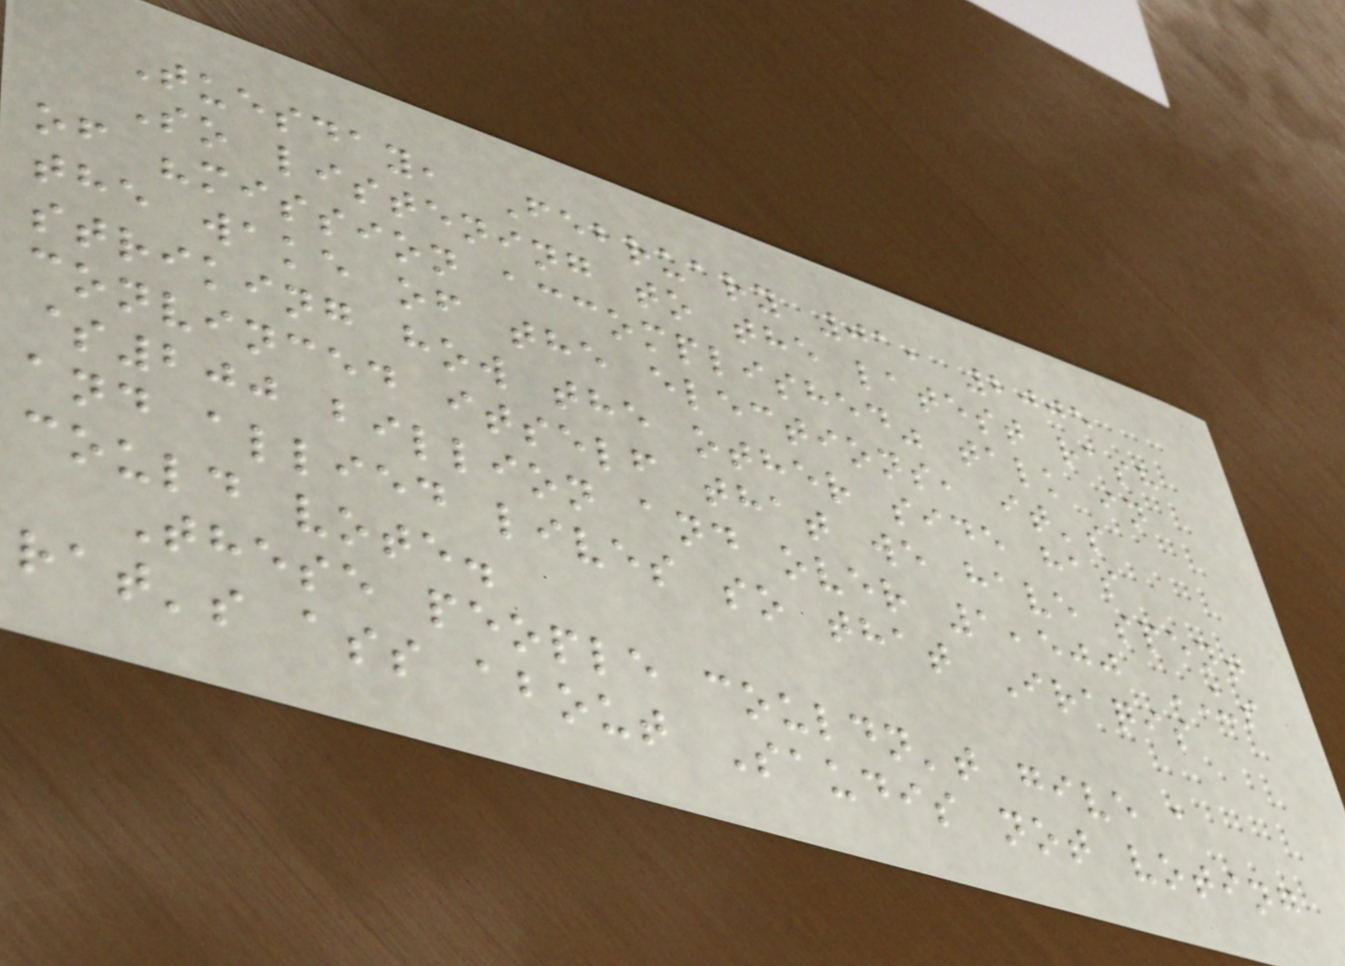Tuesday, February 01, 2005
So listening to the latest rash
of "mission accomplished" talk in
the wake of the elections, it's
striking how the other side has
convinced itself that we have spent
$200 billion and over 1,500 US
and allied lives so that Iraqis
could vote.
These people couldn't give a
rat's ass about Saudis not voting
